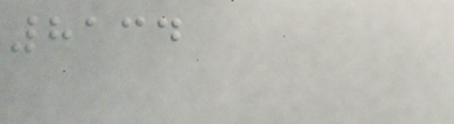8134
